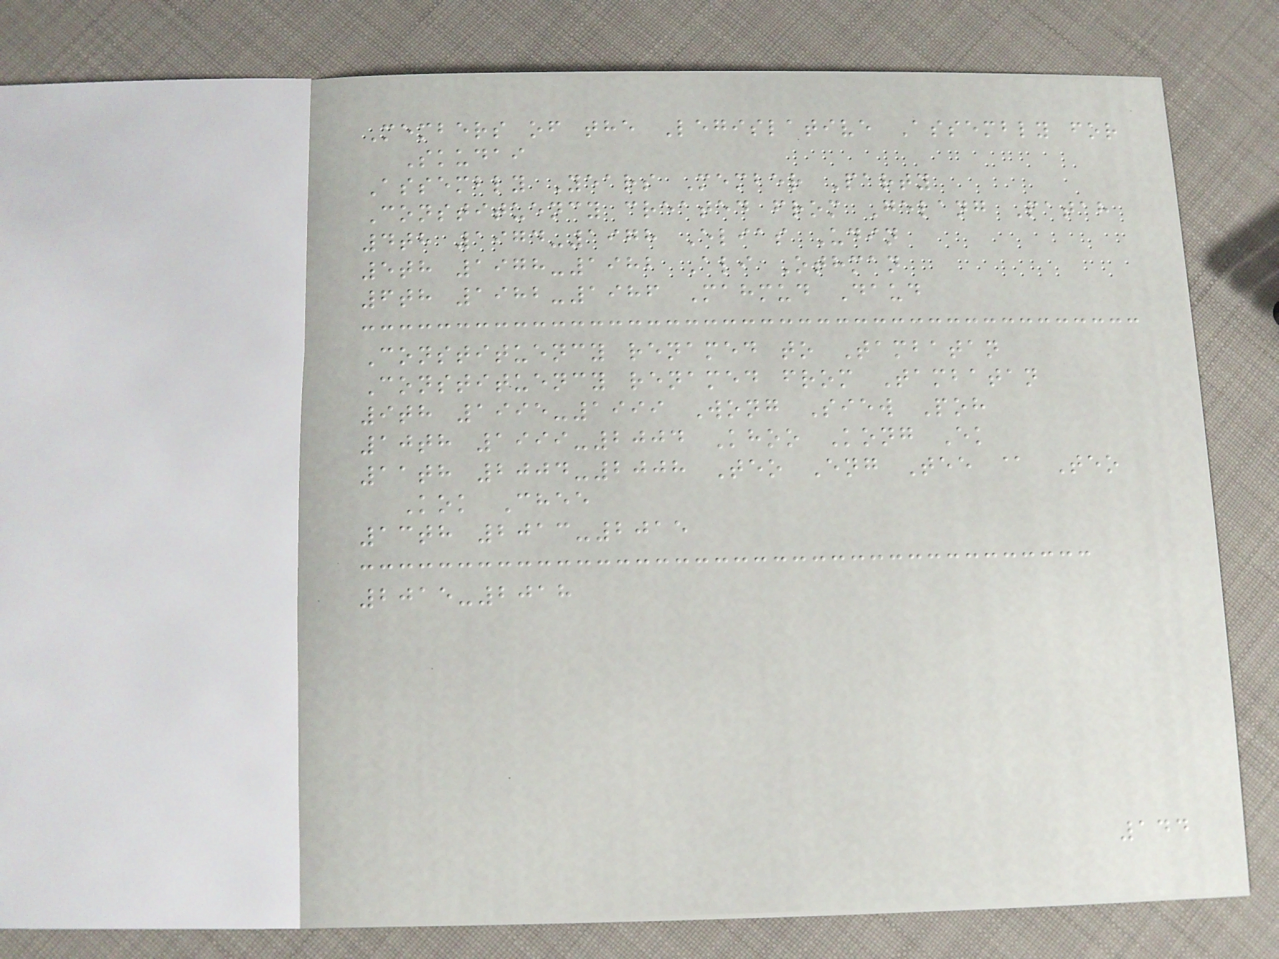Members of the Legislative Assembly for
Skudai
Assembly Years Member Party
Constituency created from Gelang Patah
4th 1974-1978 Elias Udin
5th 1978-1982 Ali Othman
6th 1982-1986 Mahmud Daud
Constituency renamed to Tambatan
Constituency renamed from Tambatan
9th 1995-1999 Wong Siew Poh
10th 1999-2004 Khoo Kong Ek
11th 2004-2008 Teo Eng Tee @ Teo
Kok Chee
13th 2013-2015
2015-2018
144
